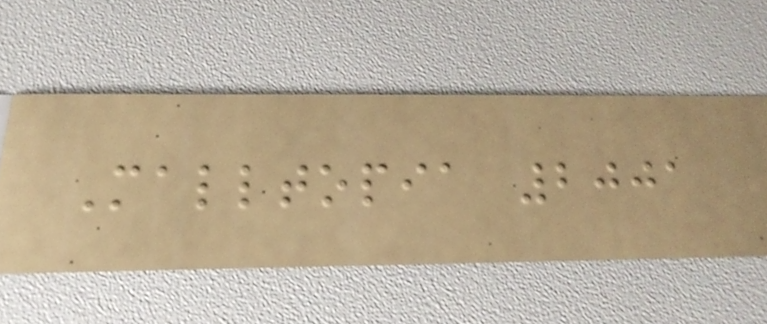Malltopia 2001
